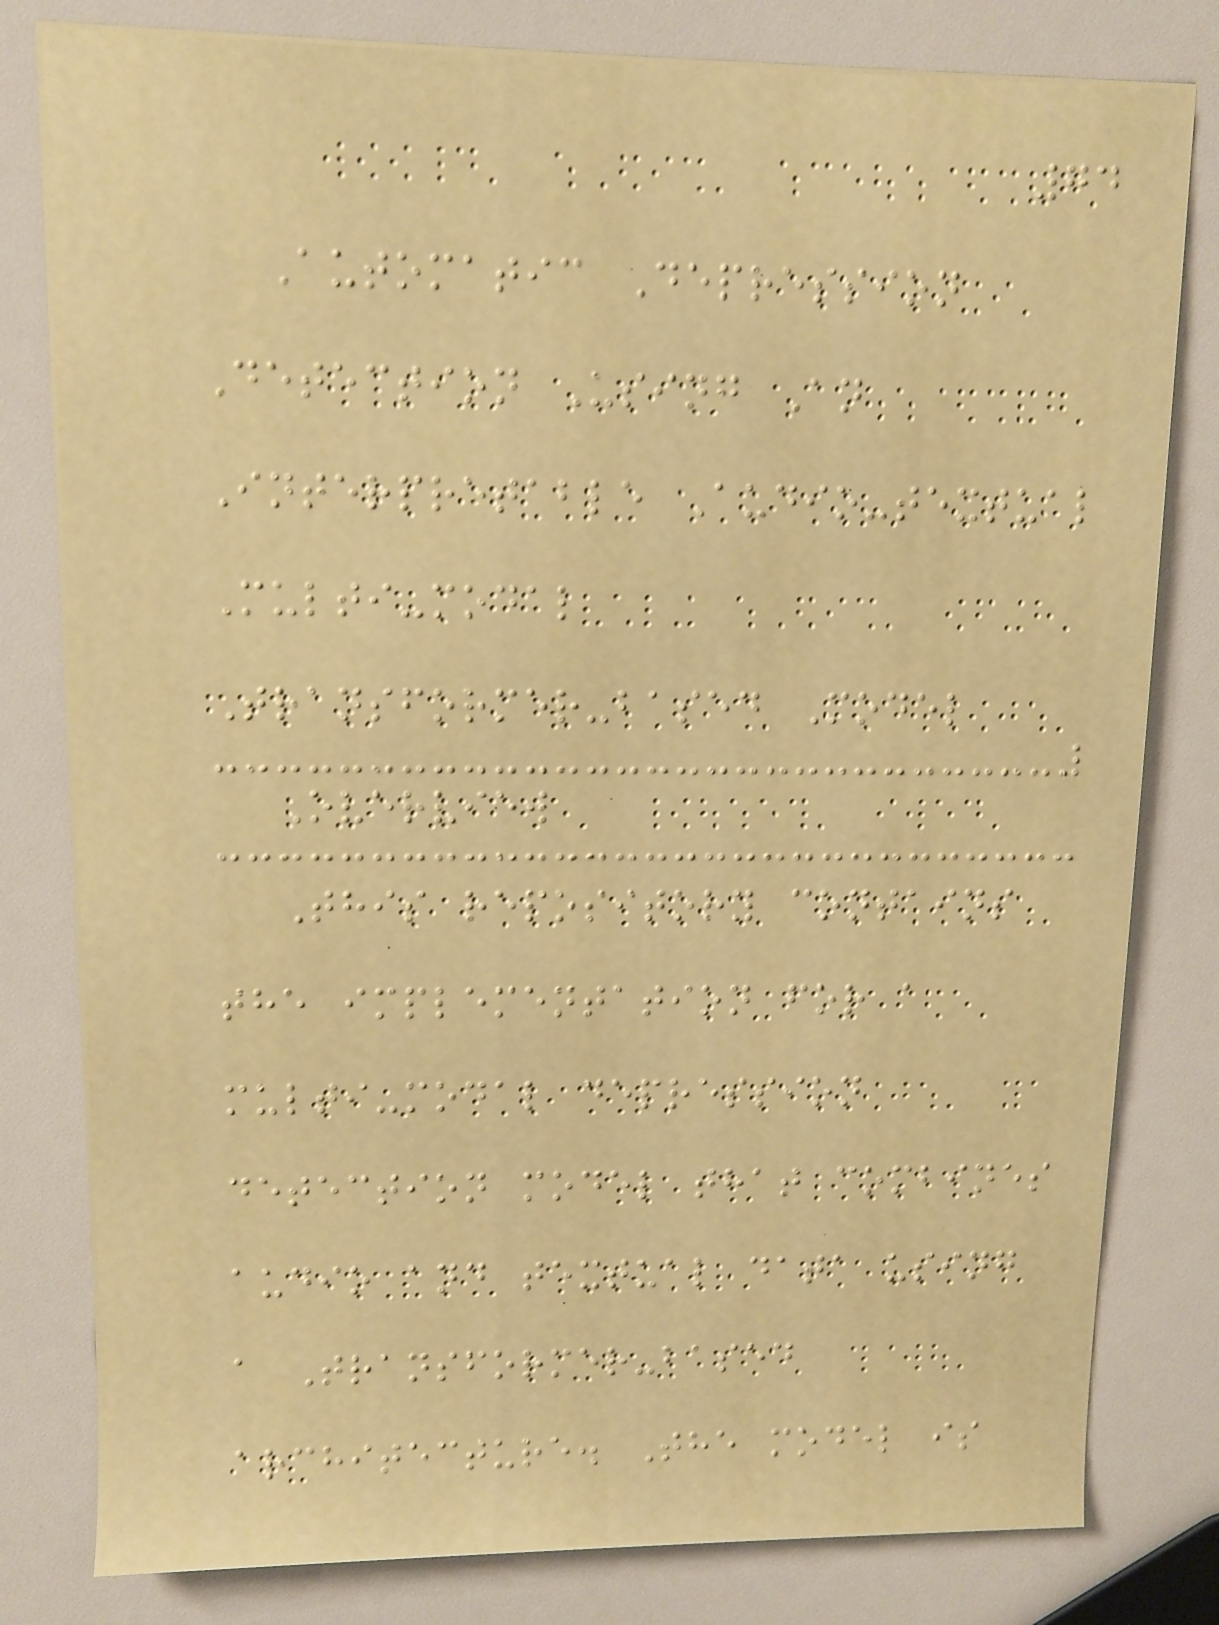74
Automatic Depression
Detection Using An
Interpretable Audio-textual
Multi-modal
Transformer-based Model
Overview
This repository contains
the implementation for a
multi-modal depression
detection model that combines
audio and textual data using
a Transformer-based
architecture. The model is
